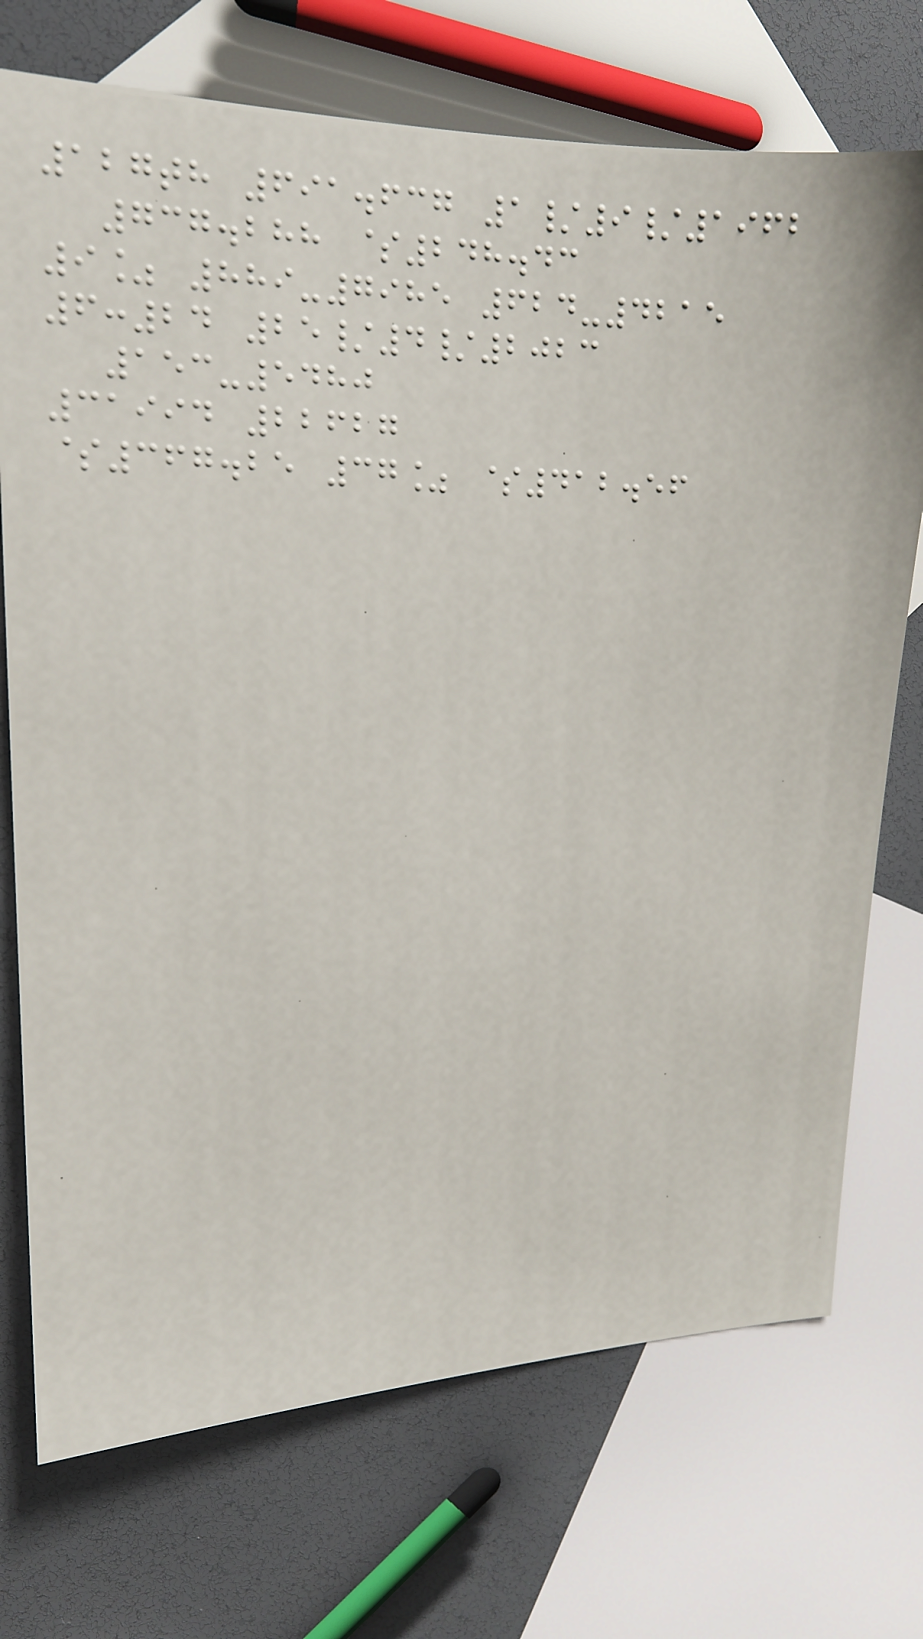127th 691.637 1/9/1962
737.288 $248.43
9% 889-7985 624-4215
6:24 25/4/2023
153-5480
31994 22627
$367.25 37% $412.56
